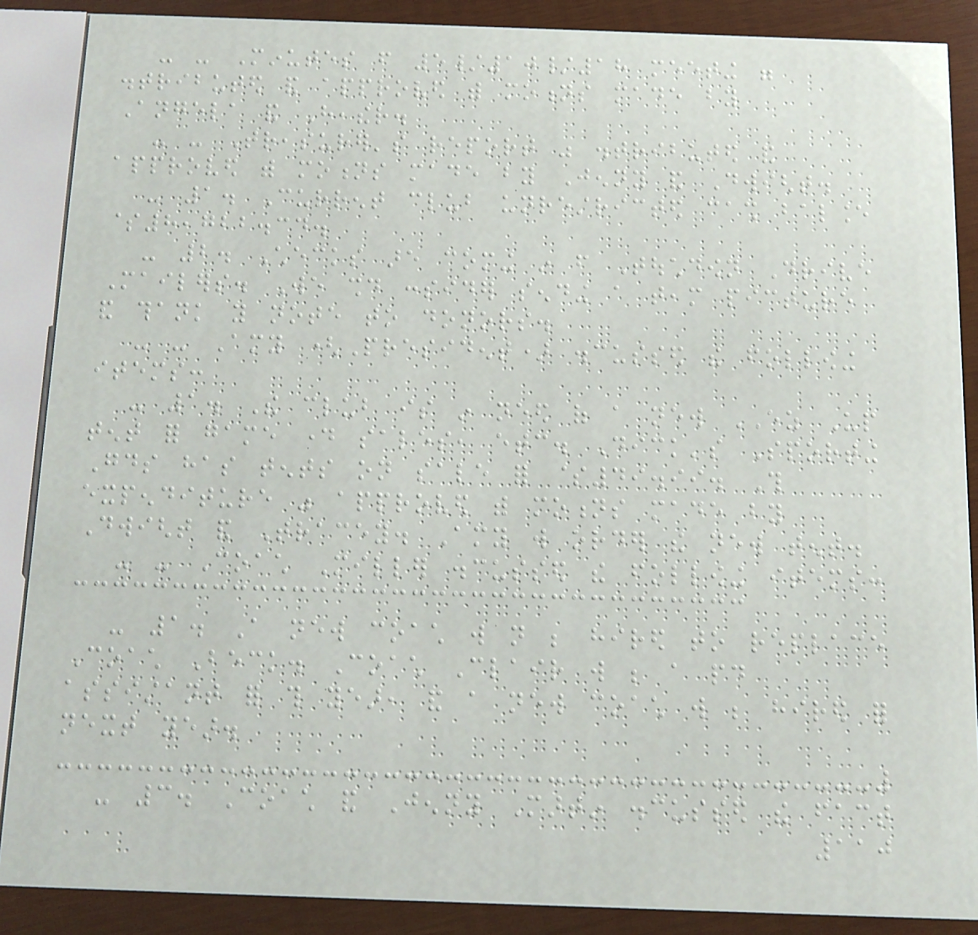- - Minutes from 5/10/18 meeting were
distributed and approved with motions made by
Angela and Heather.
- - Treasurer's report was distributed and
approved with motions made by Jenny and Dwight.
- 1. Current club unrestricted cash balance
$8,722.34.
- 2. Checks are coming in from Touchdown Drive
Mailers. We should consider sending a team picture
and thank you note to donors.
- - Amy (President) discussed the following
items:
- 1. The club is in need of a new EZ Up
tent for game day sales, etc. Dick's Sporting
Goods has tents on sale for $49.99. This
expenditure was approved with motions made by
Dwight and Tracey. Amy will order the new tent.
- - Coach Miller discussed the following items:
- 1. A new coach will not be hired to replace
Coach Beck. Coach Clair will be a paid
assistant for this year, and a new coach will be hired for
next year.
- 3. Coach and Jenny Martin discussed the fact
110
